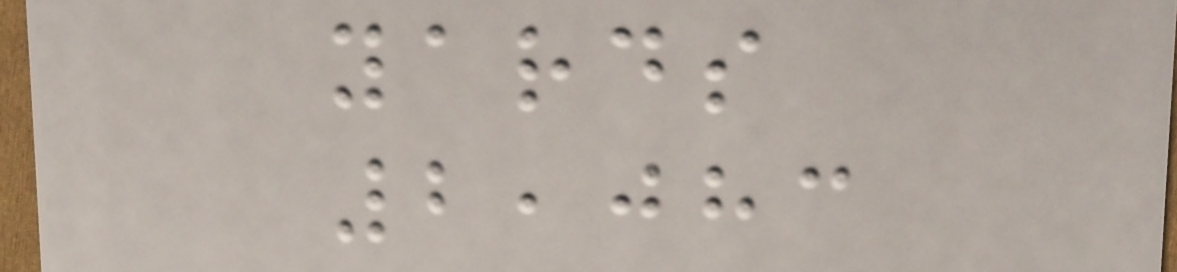yards
2,083
